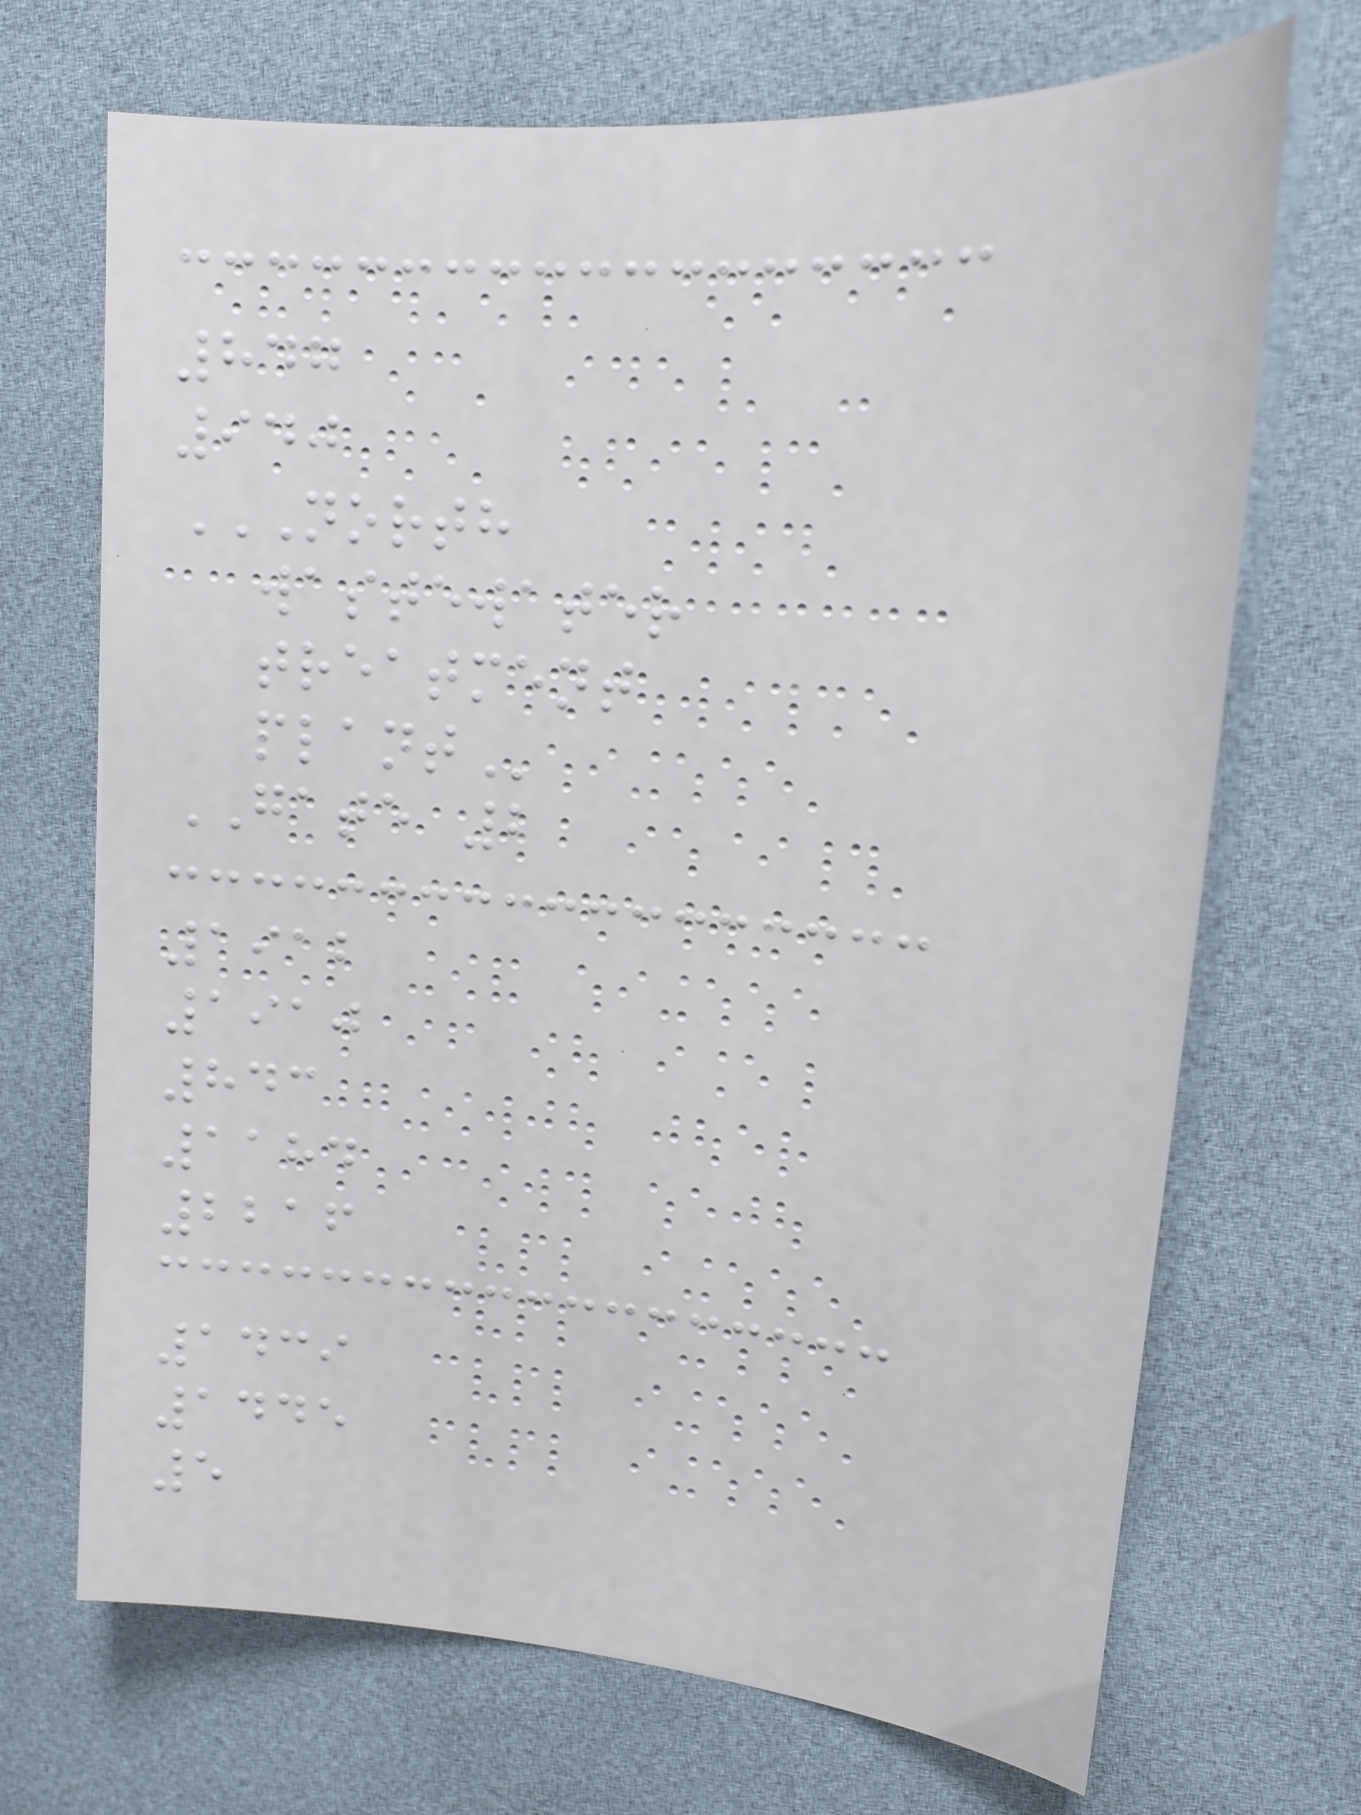847
940
NORTH
WASTEWATER
TREATMENT
PLANT
GATE 2
1912
1910
843
1184
2216
1439
1445
5
